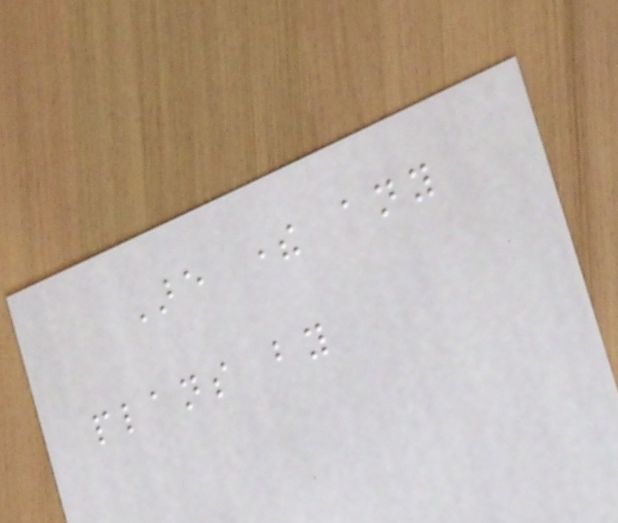Are there any
plans by
